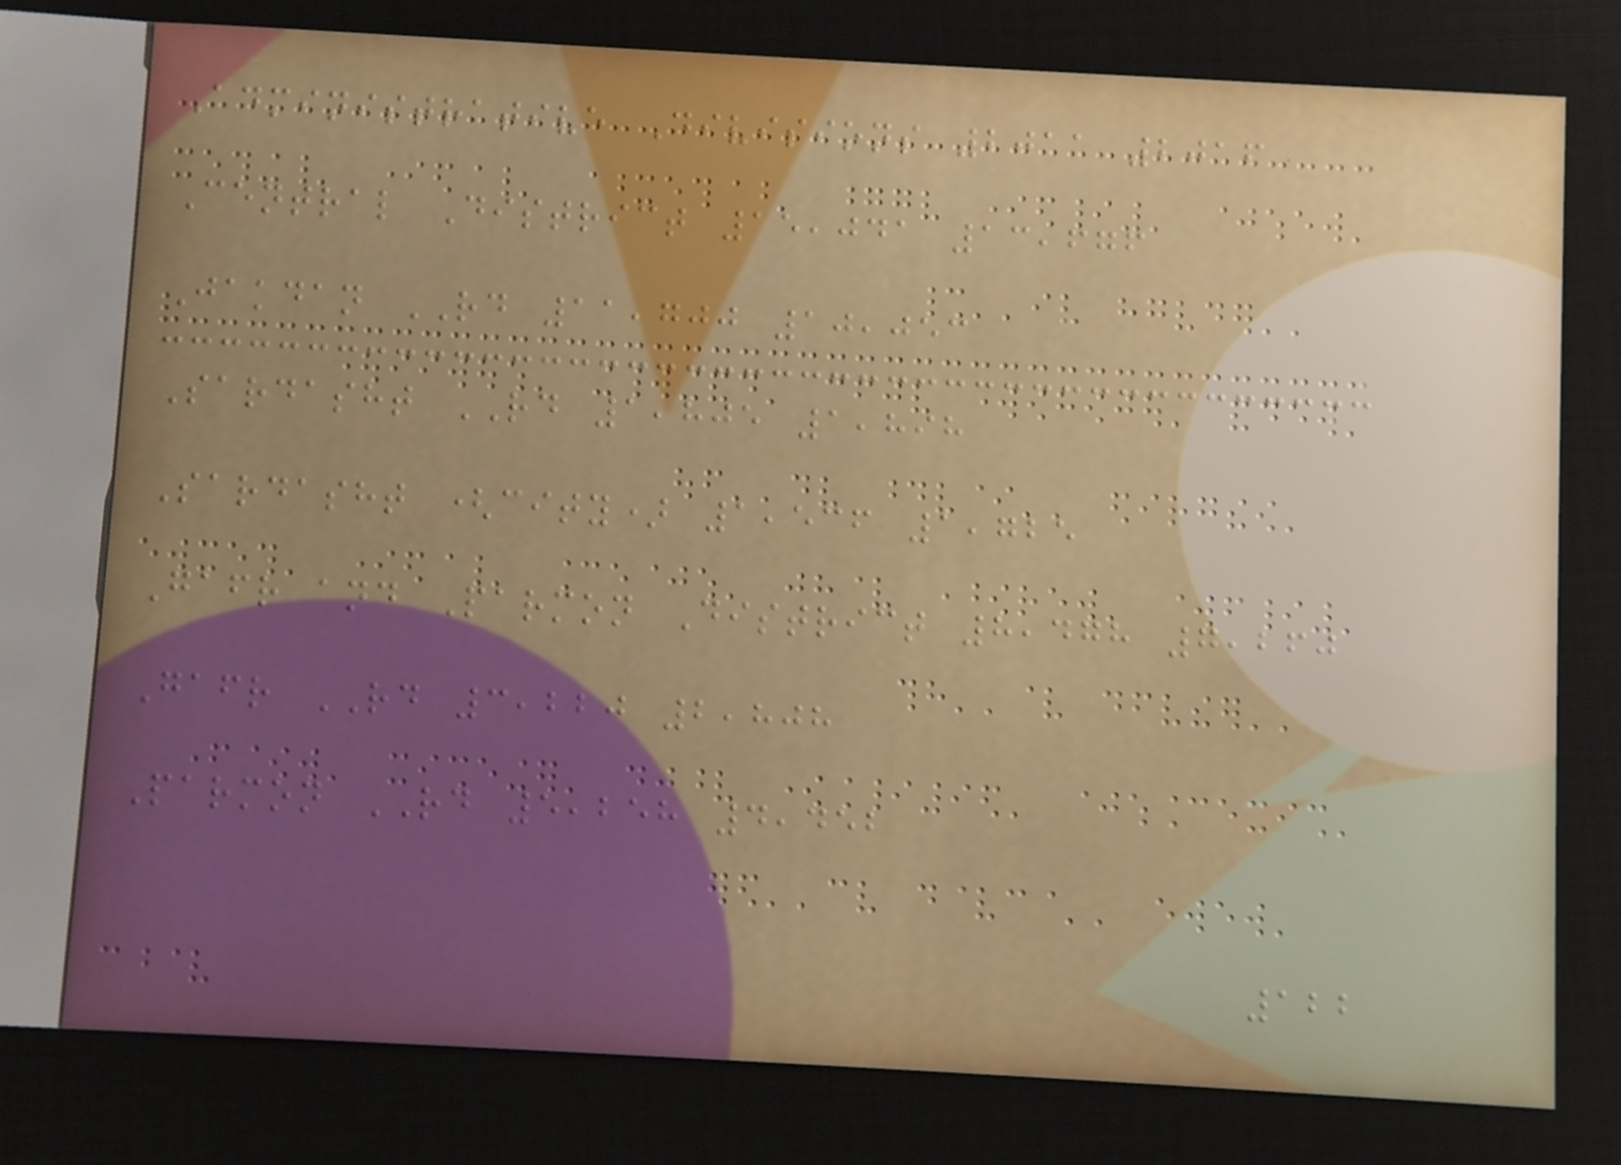Administrative Divisions 2011 2016
Central District 15,041 13,676
Jakdan RD 11,700 10,053
Sardasht RD 1,805 1,898
Sardasht (city) 1,536 1,725
Gafr and Parmon District 8,478 7,260
Gafr RD 3,220 2,808
Parmon RD 5,258 4,452
122
